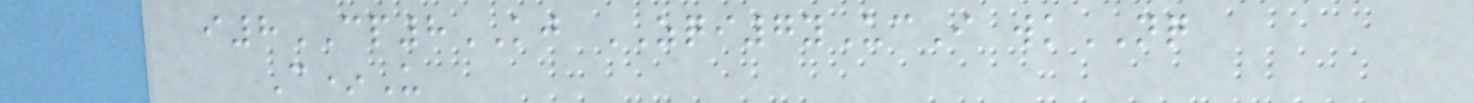i8CP8KJ ZQI7yUcI wkNQ
C*U
